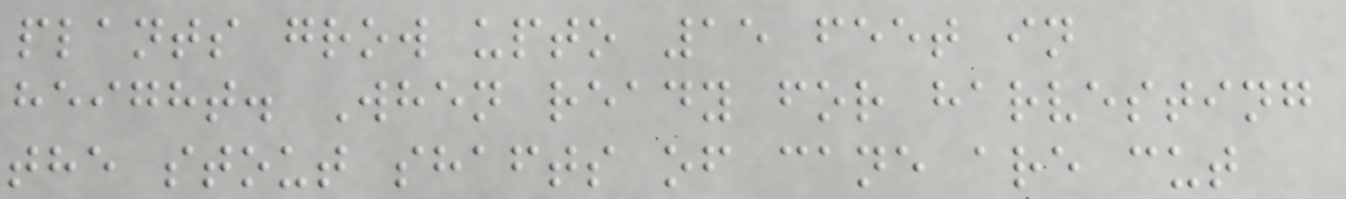plants grow upto 15 feet in
height. When ready for harvesting
the stout shafts of cane are cut
